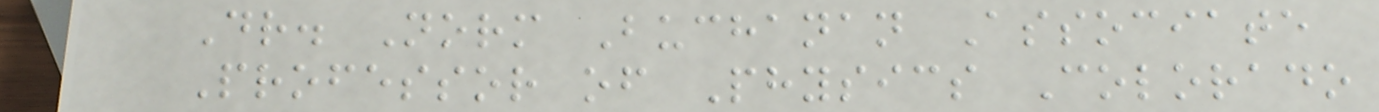Dr. Norm Buchanan Associate
Professor of Physics Colorado
